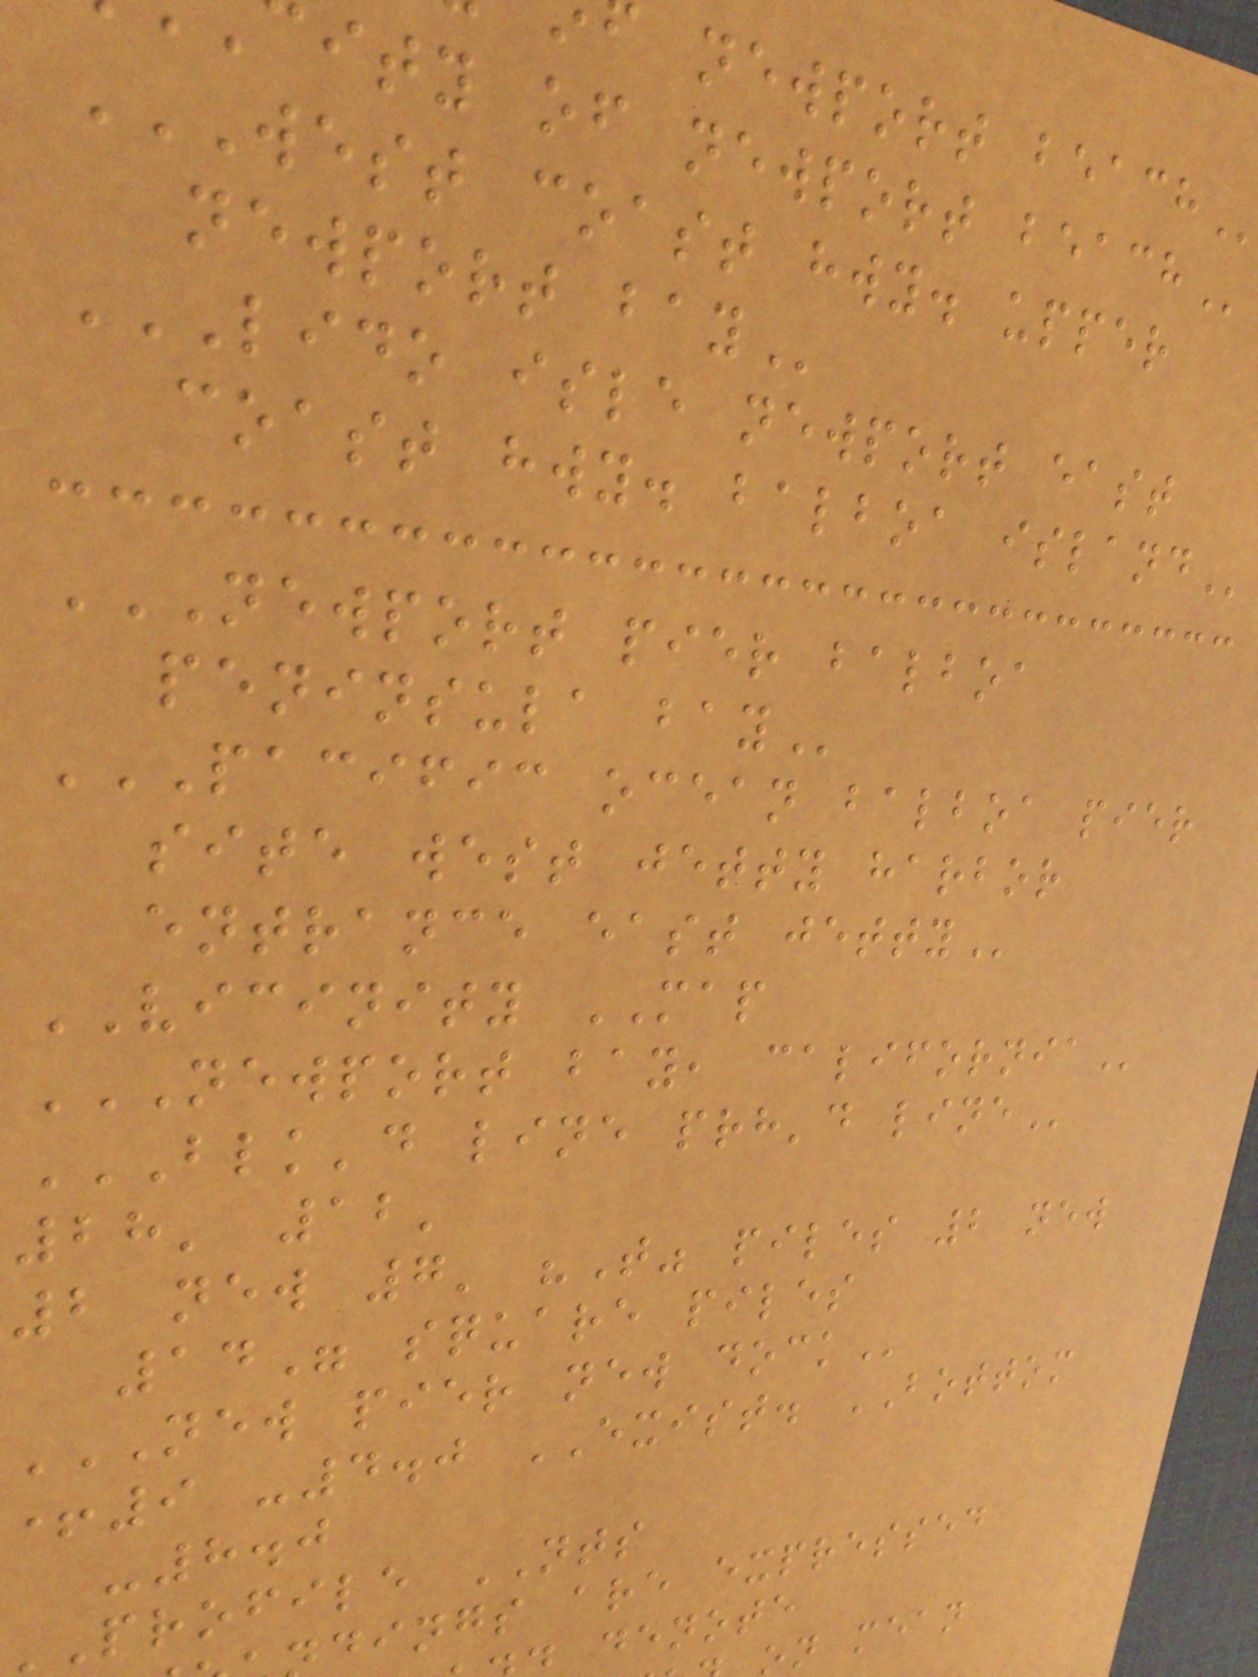newport
ity of newport
WEST COAST HWY. UPPER
newport
LIDO ISLE NEWPORT EAST
coast hwy. balboa
NEWPORT PIER BALBOA
peninsula
PACIFIC OCEAN BALBOA PIER
site west jetty harbor
entrance east
VICINITY MAP
NEWPORT BAY, CALIFORNIA
BLK'D LINE PRH'D LINE
28' 12'
2 new 7' "T" piles 2 new
14" square piles
NEW PIER NEW DOCK
+9 -4.0 EXIST. BOTTOM
-8.0
profile NTS
dings are expressed
denote
n mean
